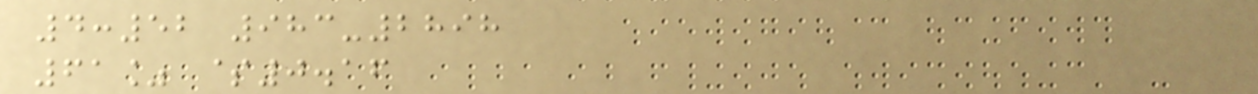4:52 983-2898
61% $0.16
